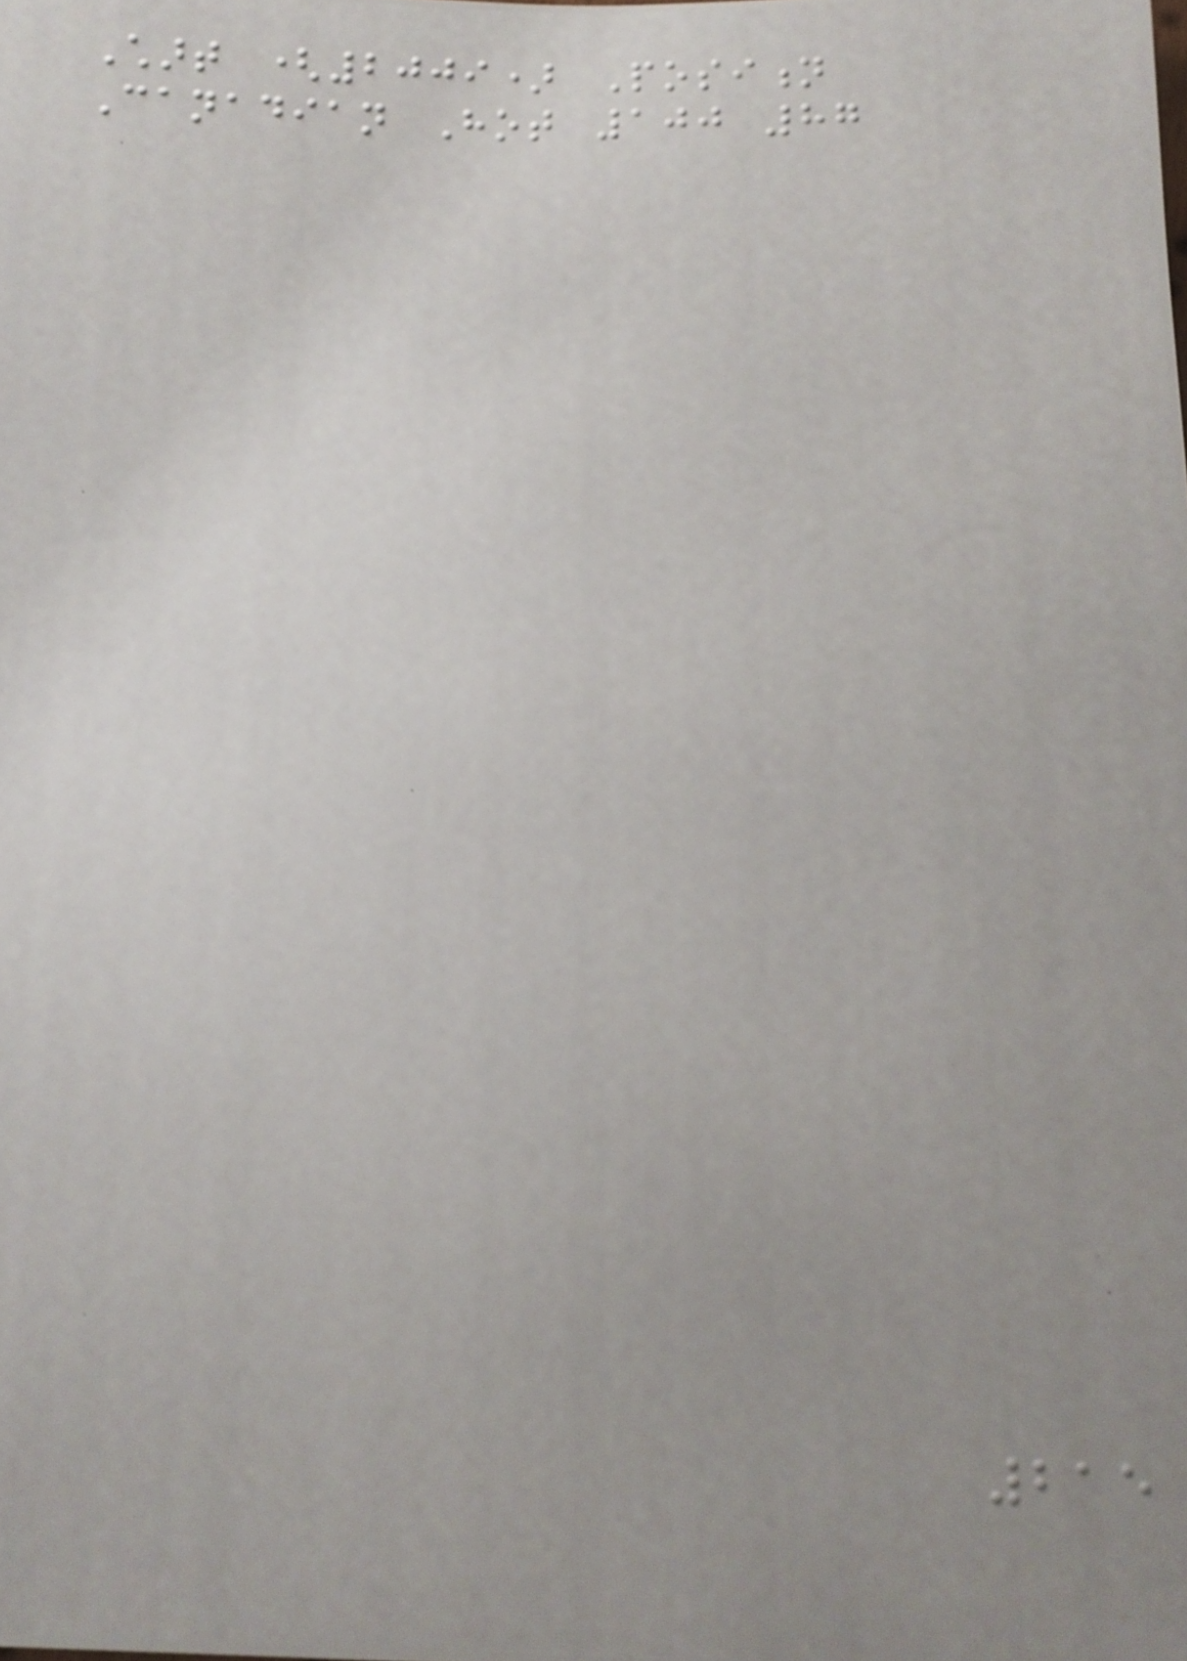Chart (2009) Position
Canadian Hot 100 87
215
